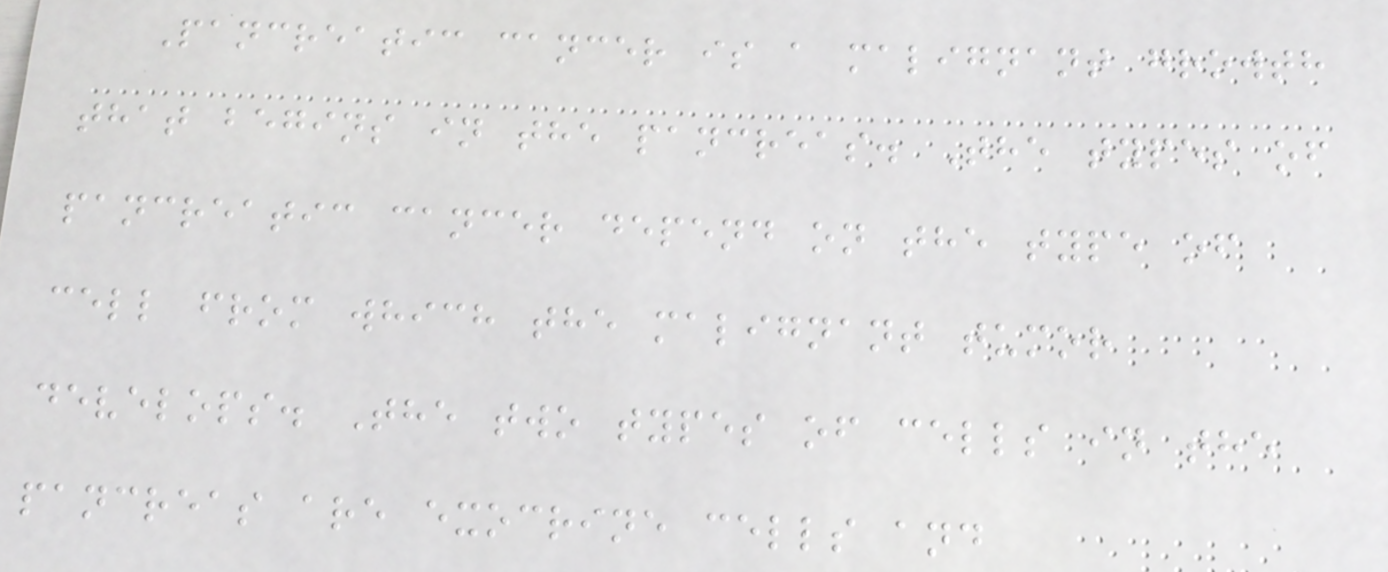Pancreatic cancer is a malignant growth
that begins in the pancreas. The types of
pancreatic cancer depend on the type of
cell from which the malignant tumor
develops. The two types of cells in the
pancreas are exocrine cells and
